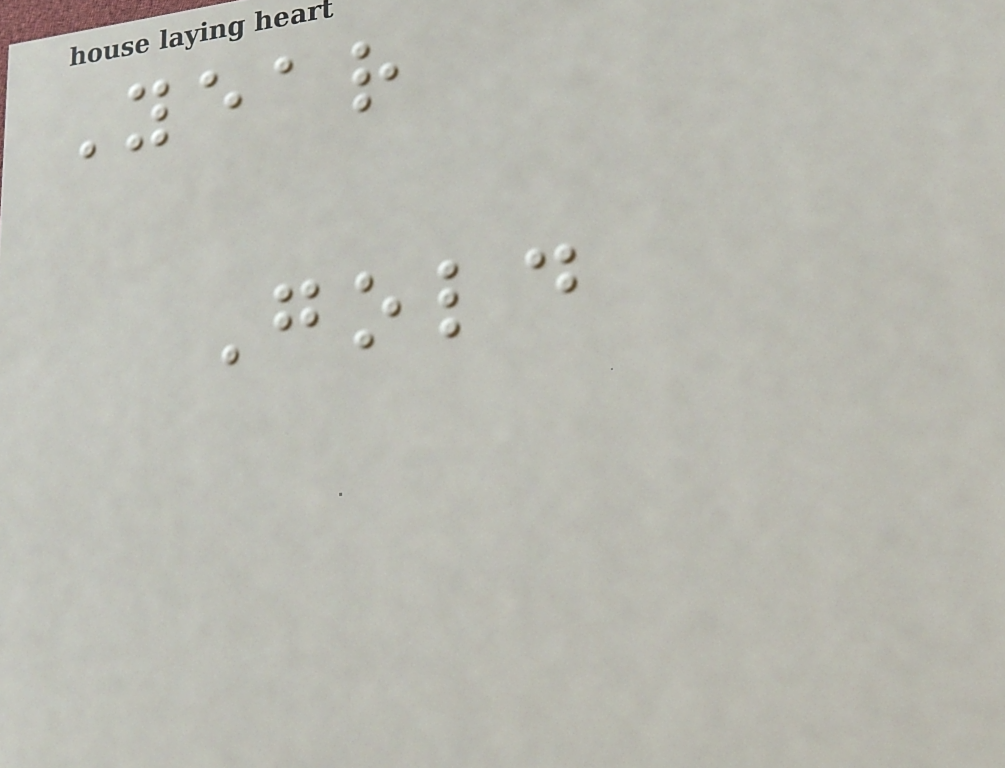Year
Gold
